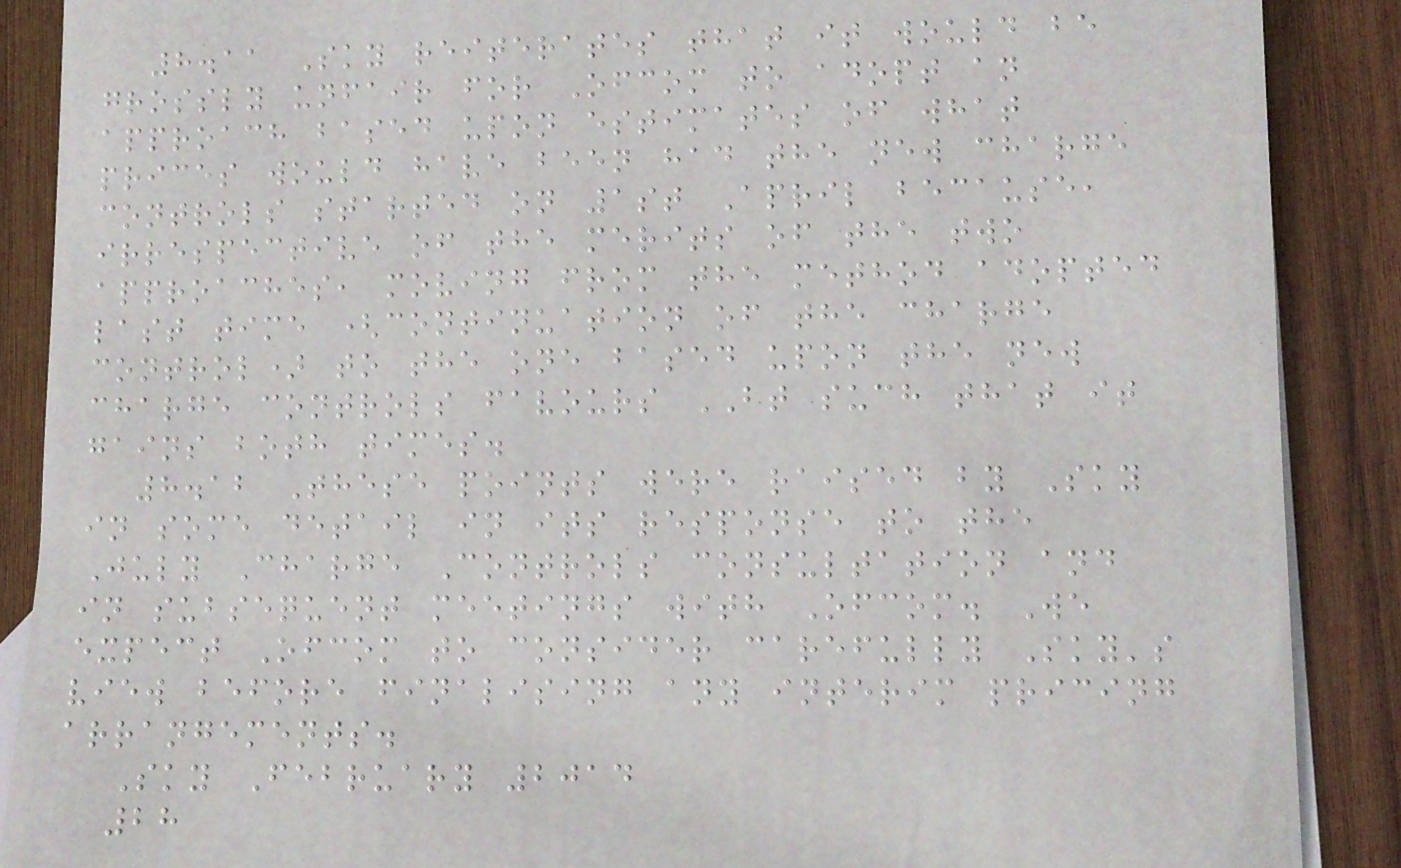8.11 Sky reiterates that it would be
grossly unfair for Ofcom to adopt an
approach based upon estimates of what
prices would have been had the new charge
controls started on 1st April because,
irrespective of the merits of the two
approaches, moving from the method adopted
last time (continuation of the charge
control) to the one based upon the new
charge controls favours BT such that it
gains both times.
8.12 These points were raised by Sky
in some detail in its response to the
July Charge Controls consultation and
in subsequent meetings with Ofcom. We
expect Ofcom to consider carefully Sky's
view before finalising any interim pricing
arrangements.
Sky February 2014
28
